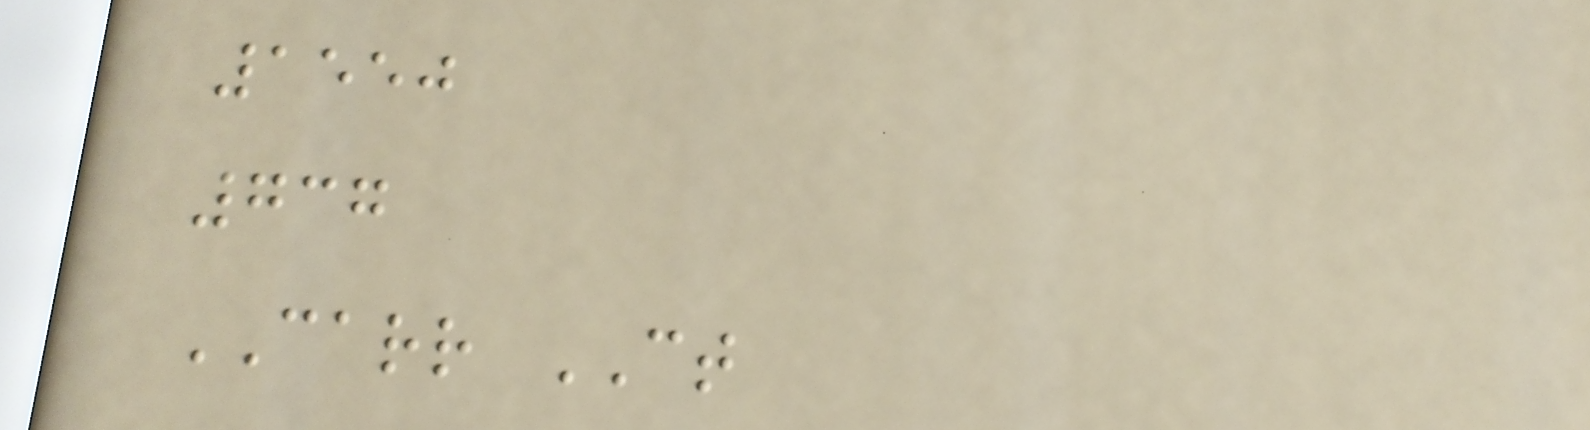1550
737
CARR CT
